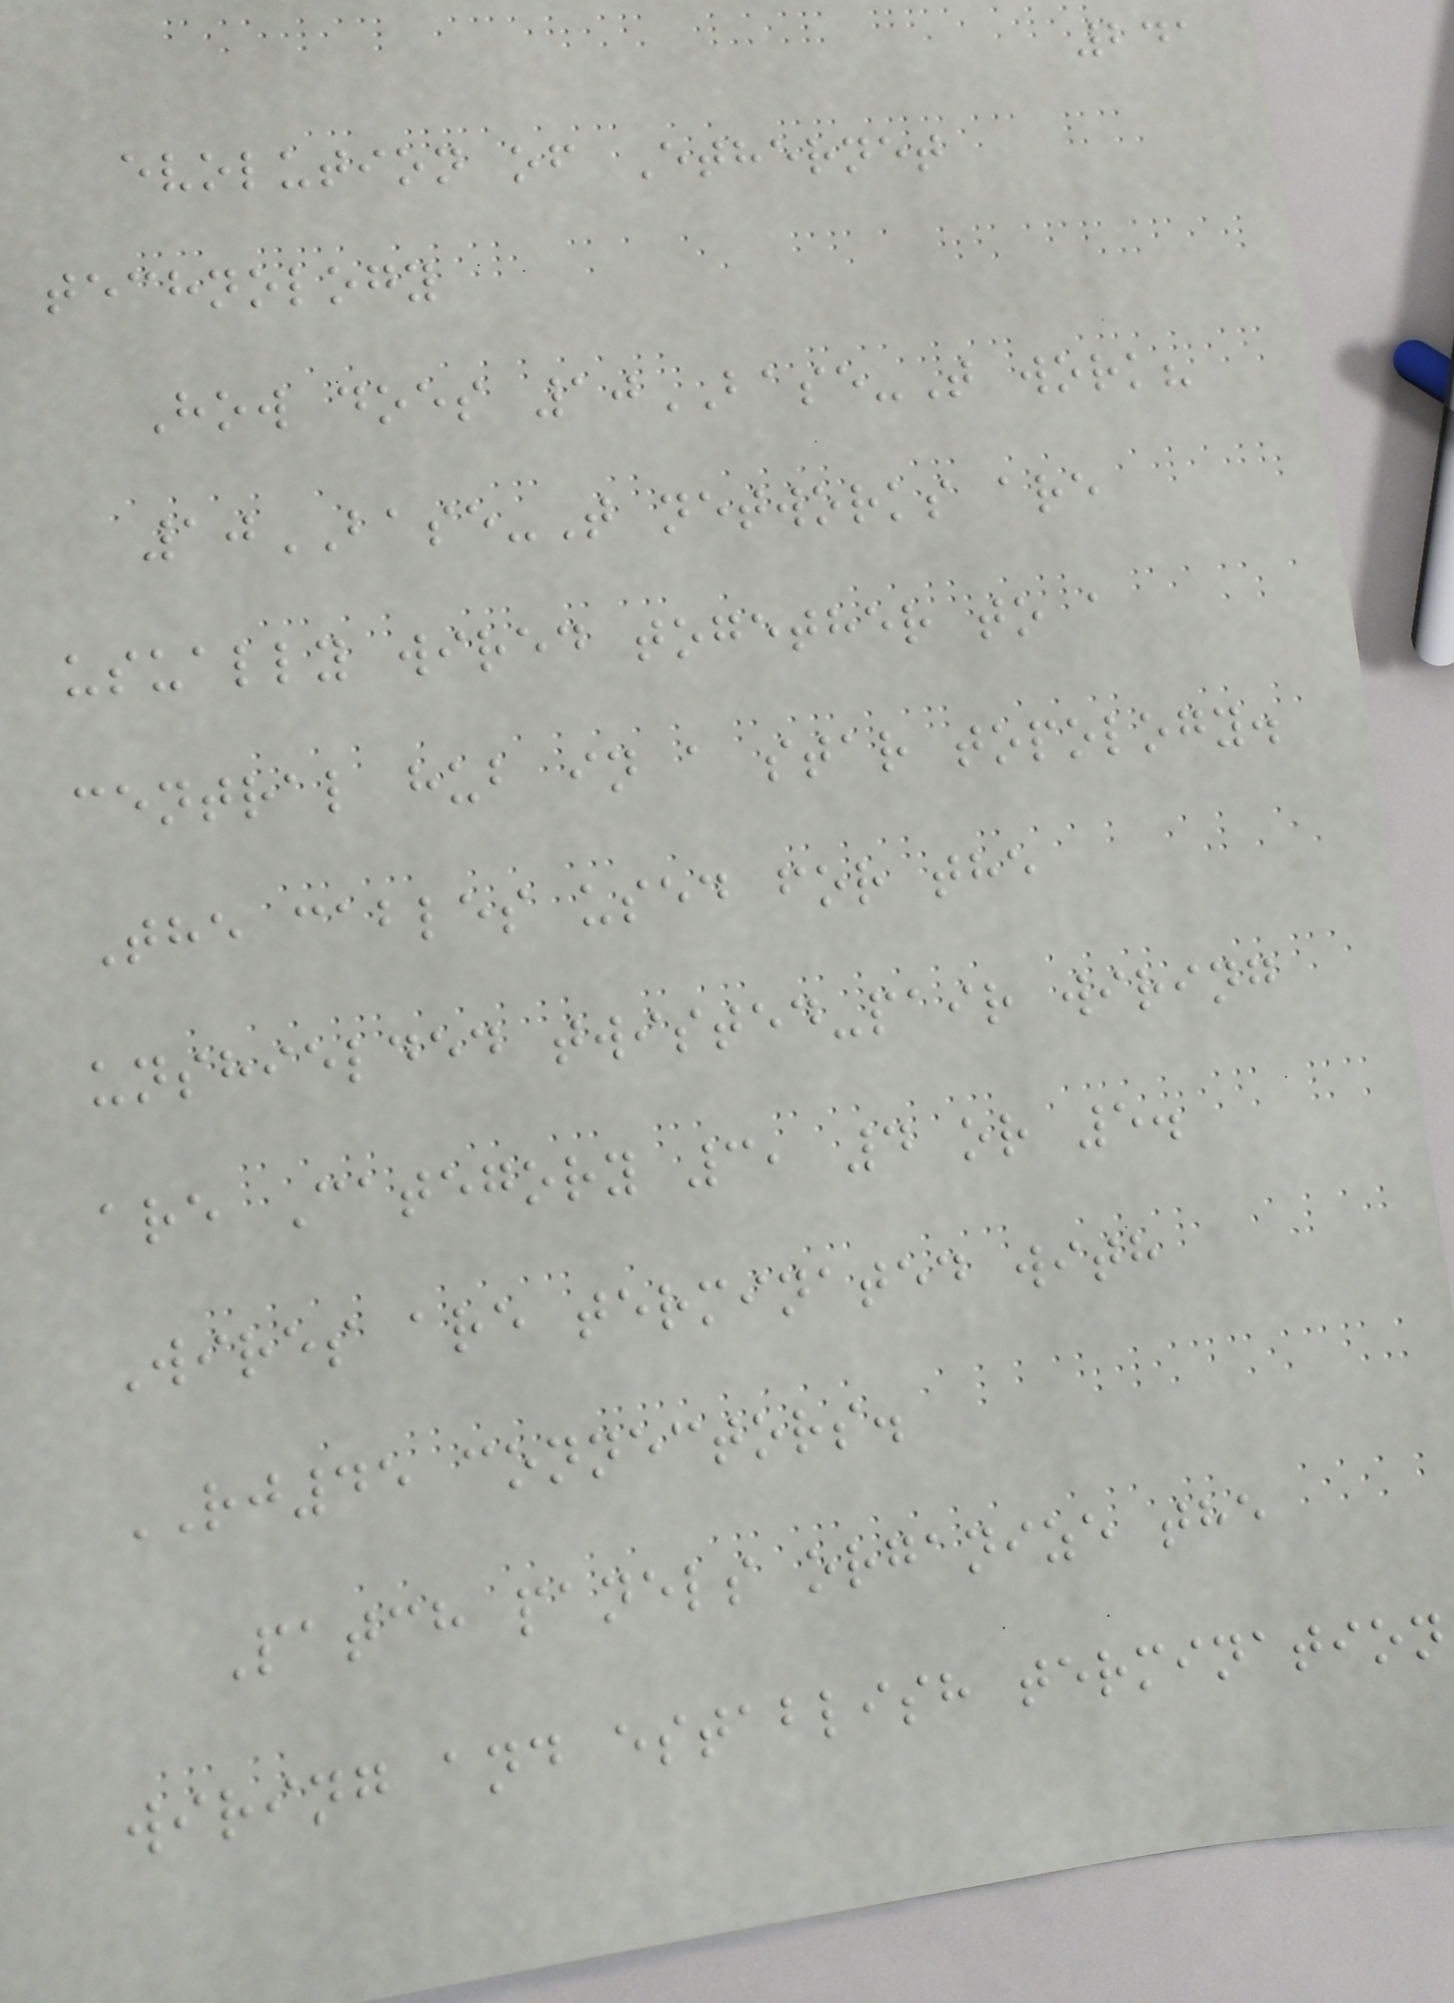241
evolution of Ethernet
technology
How does 10BASE-T work?
10BASE-T networks are
usually wired together to a
central hub in a star topology.
The cables used for the
unshielded twisted-pair wiring
are Category 3, 4 or 5.
Wires are terminated with
RJ45 connectors.
Patch panels organize the
wiring and establish termination
